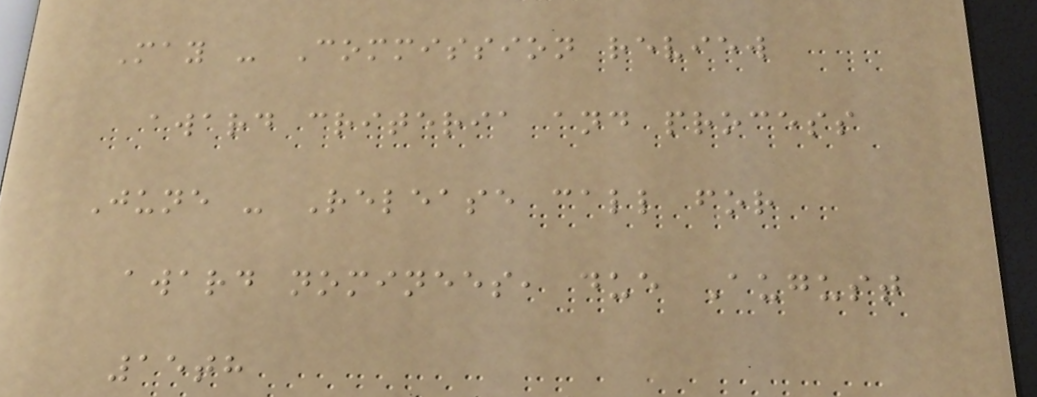May - Commission review
award criteria and process
June - Release call for
award nominees, due August
15th
